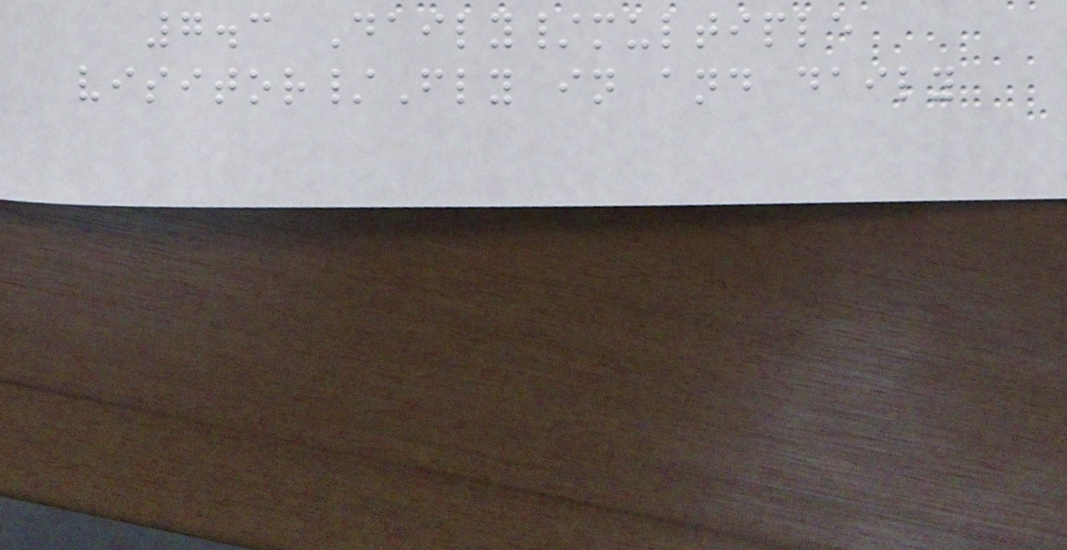7.3 Daily/multiple
visitor/Fly in and daily
